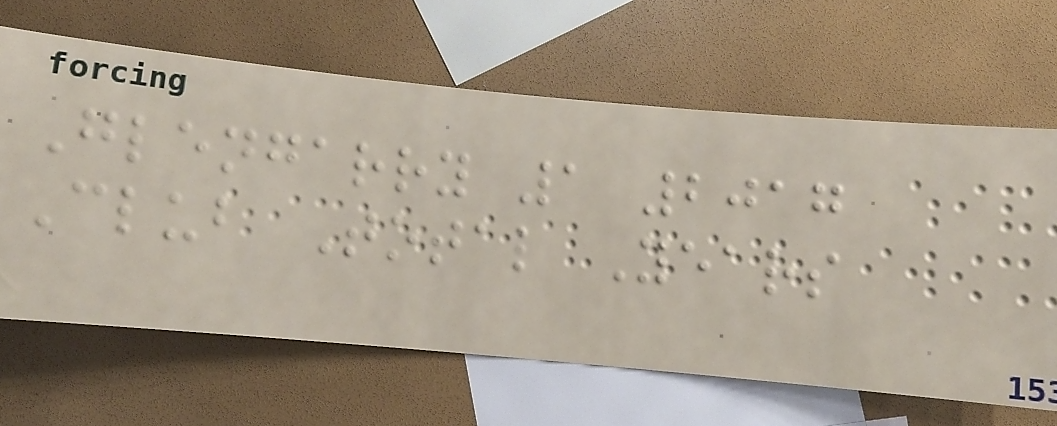Glengarry 1 2017
Club Total Years
